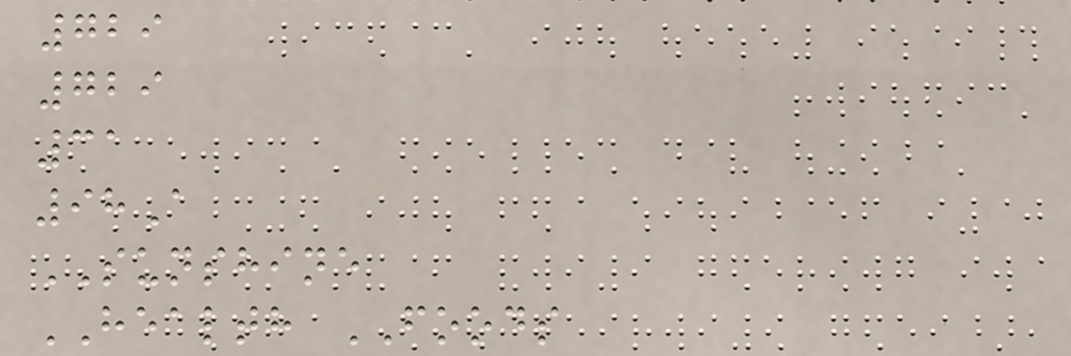729
729
31
98A
SUNSHINE
HEALTH FOODS
